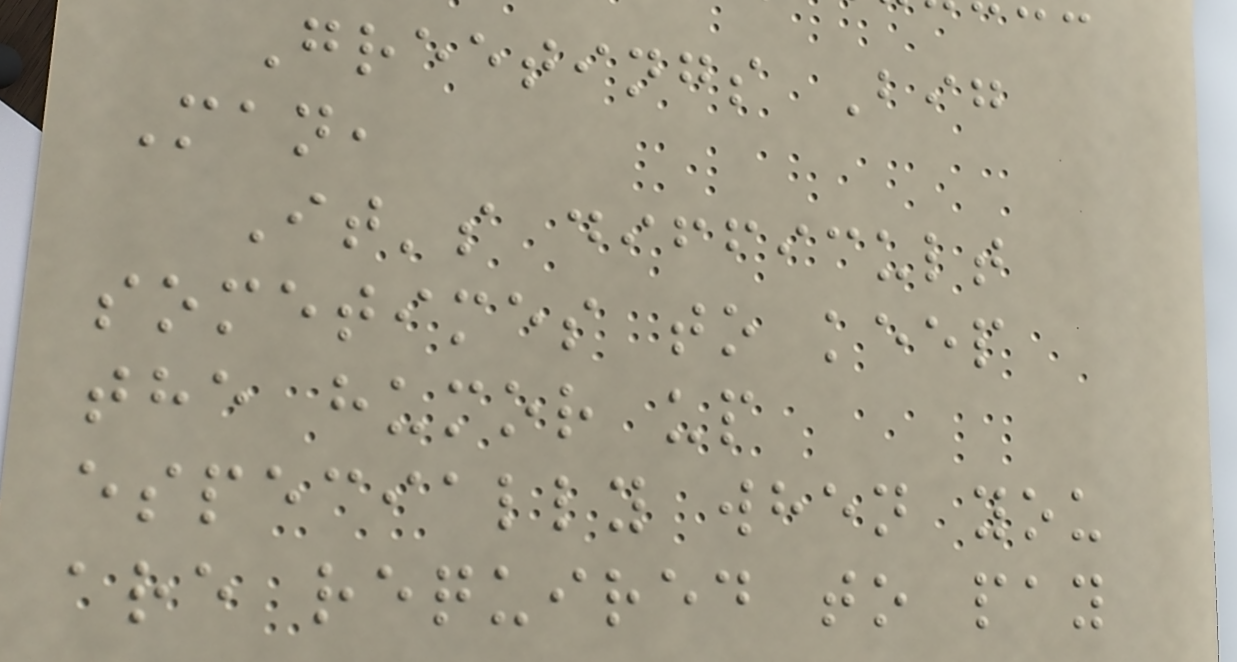Greetings Big
Man,
It's difficult
sometimes to keep
the humor up
especially when you
are required to pay
